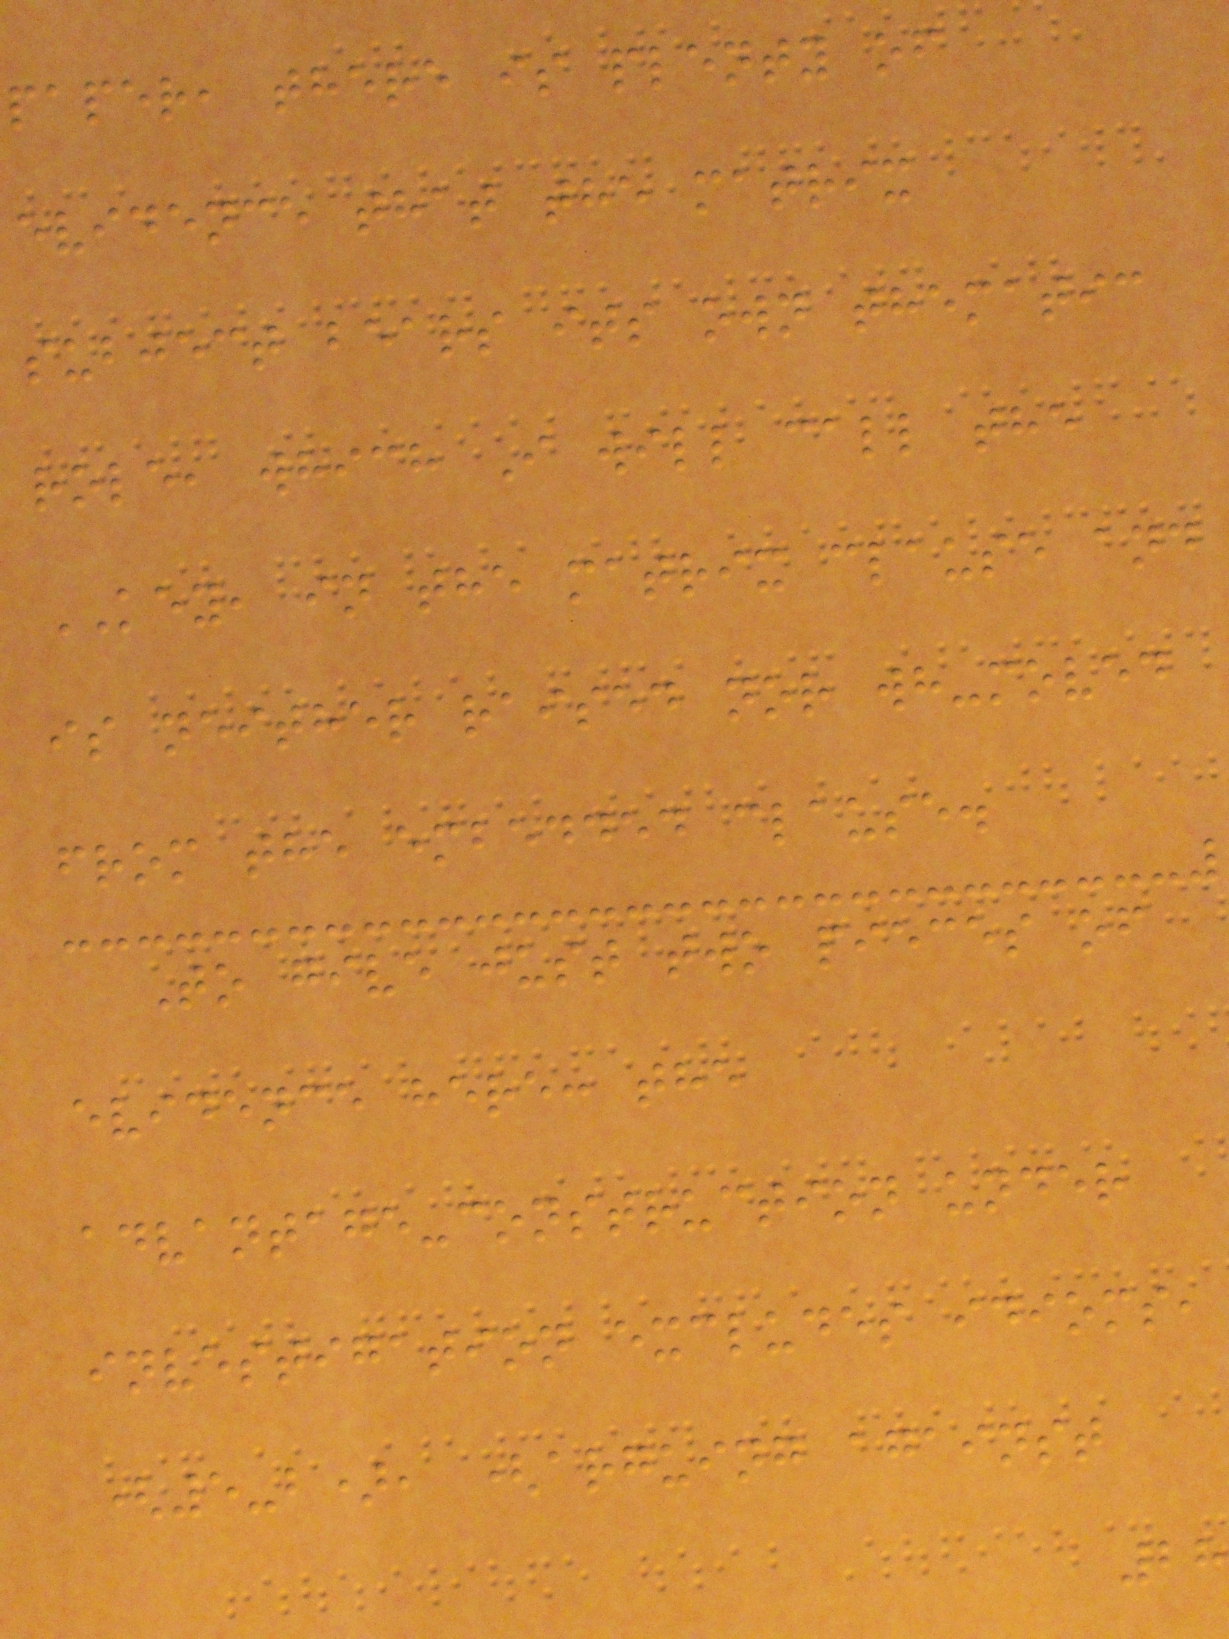paper, there is plenty of
evidence that the matrix
subject bears its own thematic
role, which I will call the
KEY, in the matrix clause and
is neither raised nor wh-moved
from the embedded clause.
To give just two pieces of
evidence here: the
advantage-construction under
investigation excludes idioms,
(5-b), (arguing against
